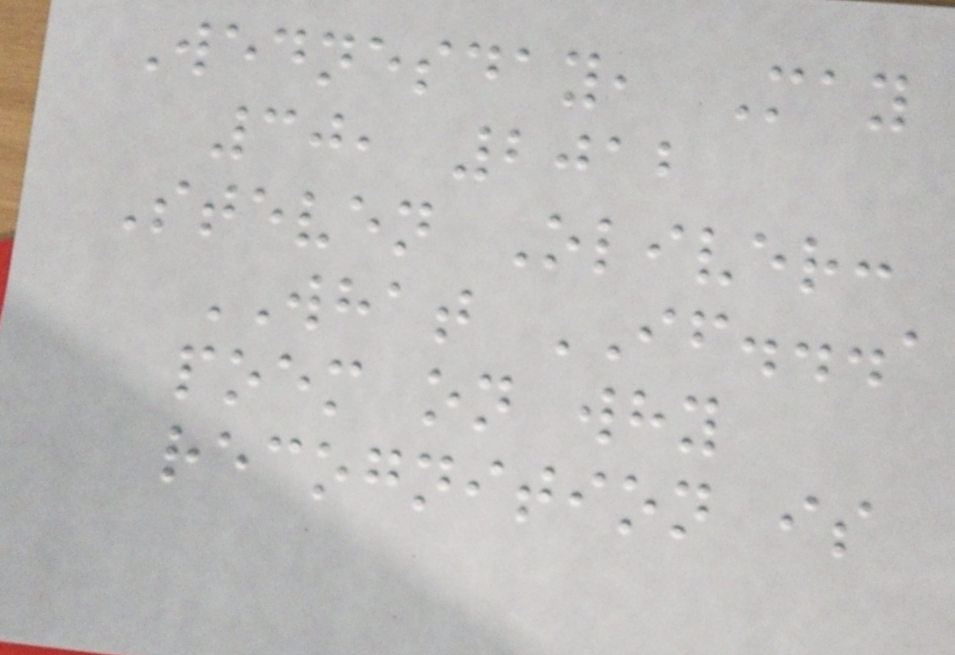Wednesday, May
30, 2012
Steven Oliver:
WHAT IF...a
poem on why
recognition is
